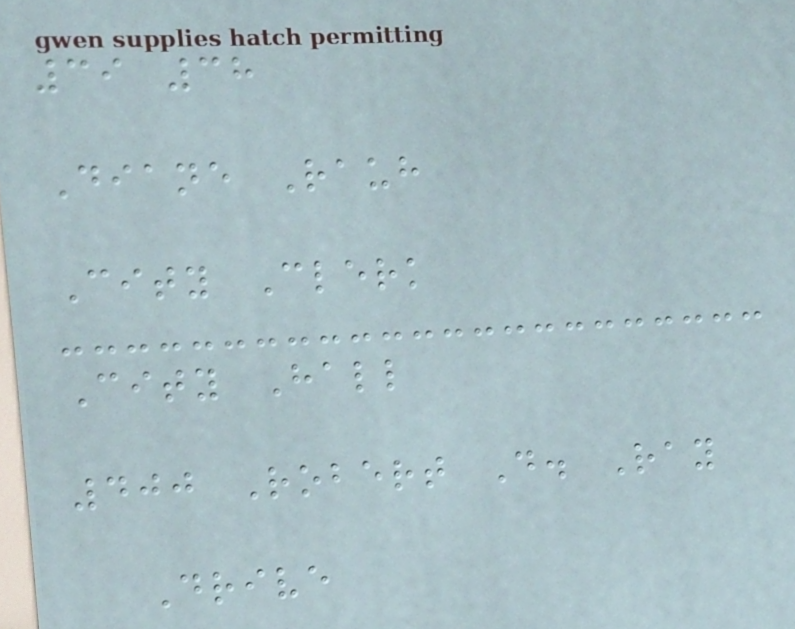39 38
Diane Rauh
City Clerk
City Hall
400 Robert D. Ray
Drive
